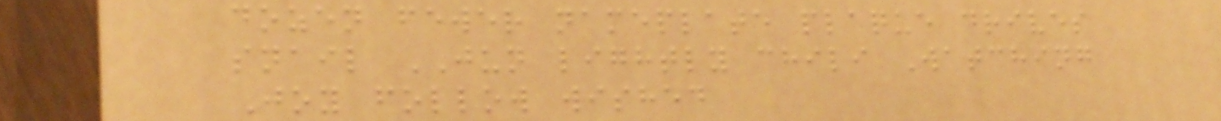dozen fewer nameplate plaque drives
snail JUN lightly chili Watching
Joy follow wished
